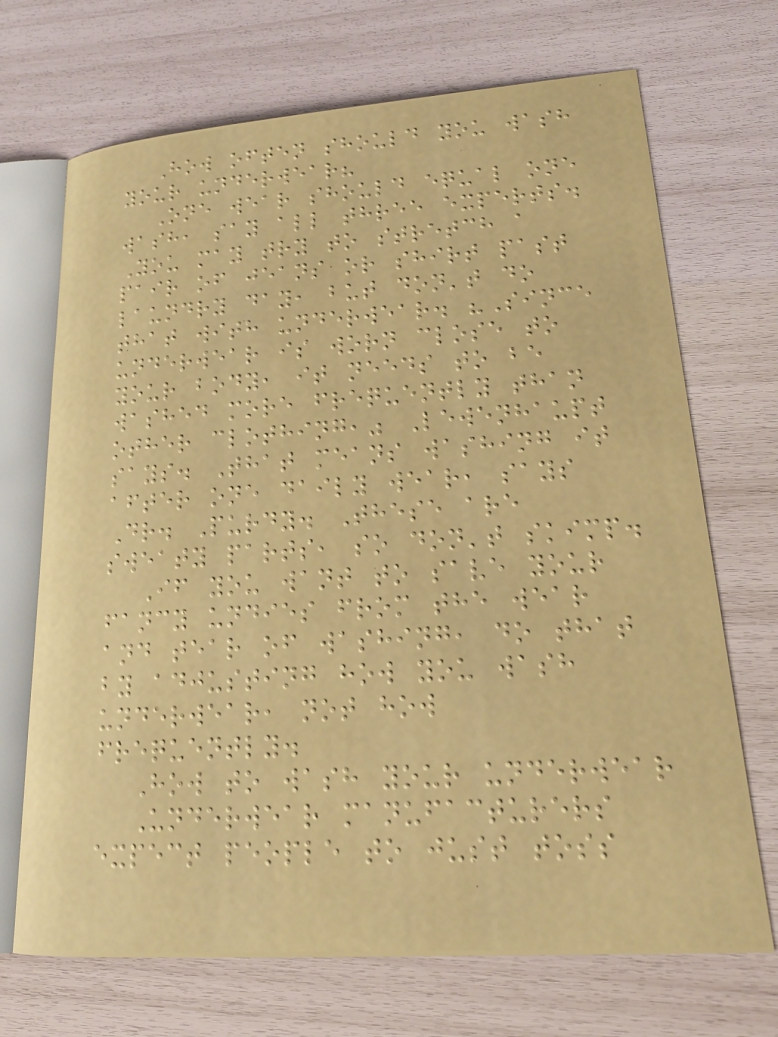How often should you wash
your underwear?
One wear should equal one
wash, say all three experts.
You may try to stretch a
pair of jeans or shirt past
laundry day, but don't do
that with underwear. "Since
underwear is worn close to
your body, it needs to be
washed more frequently than
other clothing," Lewenhaupt
says. That means washing it
after one daily wear, says
Dr. Purdy. These are
sweaty parts, so don't skimp.
If you want to save your
fancy undies from the wear
and tear of washing, do that
by adjusting how you wash
underwear, not how
frequently.
How to wash your underwear
Underwear manufacturers
expect people to just toss
